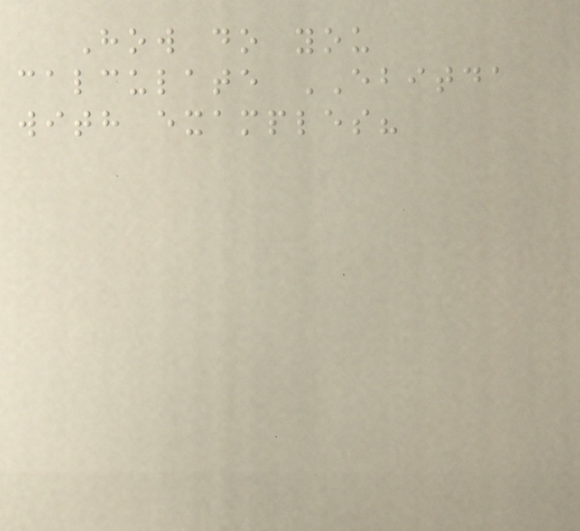How do you
calculate EBITDA
with examples?
